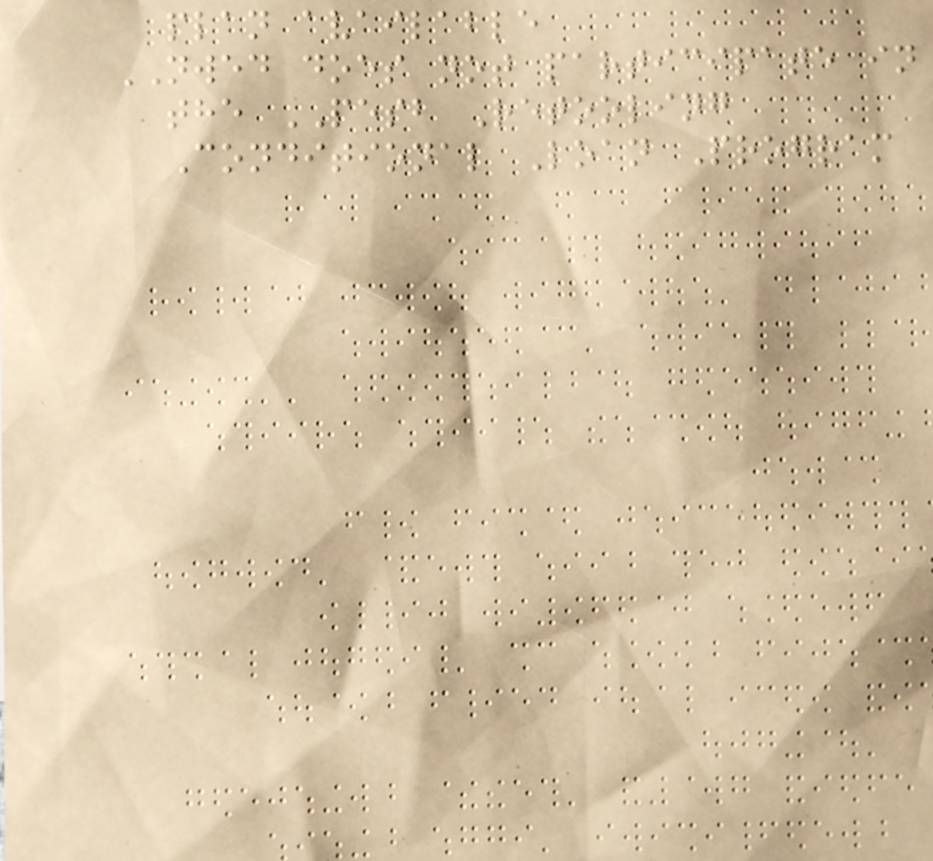plan available
NWED does not participate in
the PESB Retooling
Conditional Loan Program
